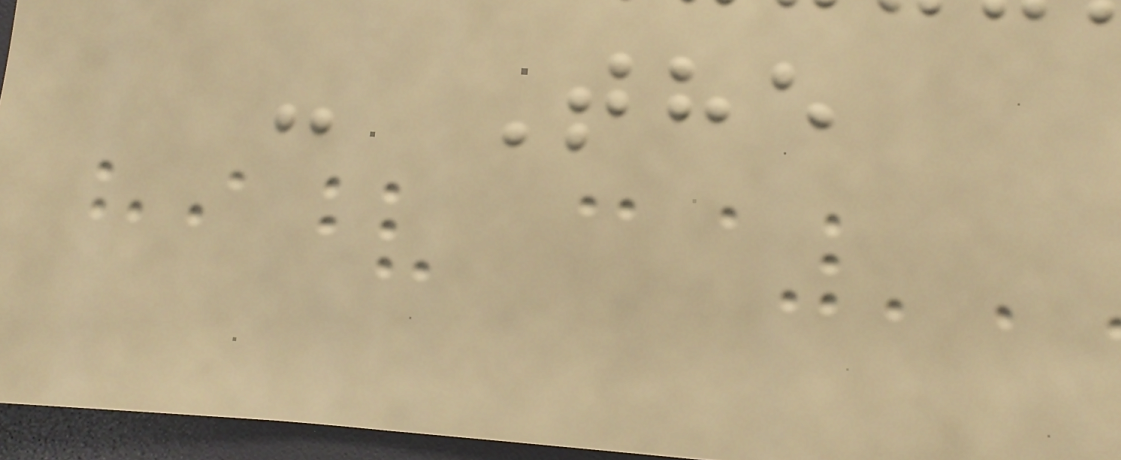- The
